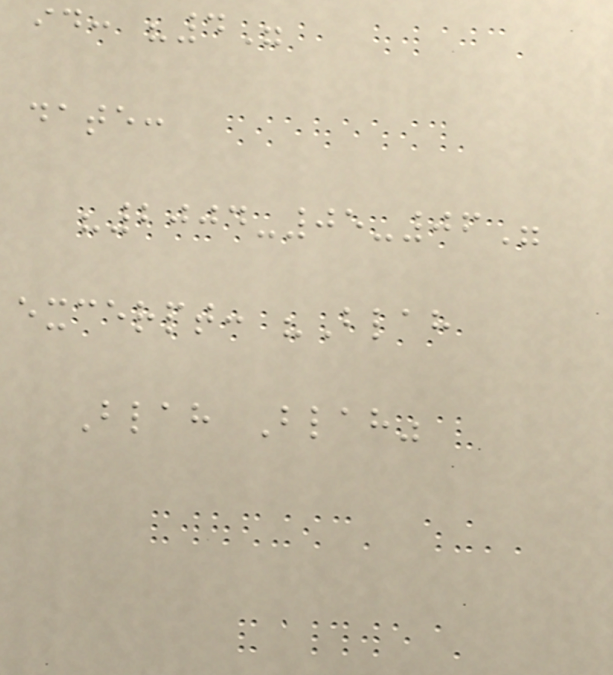id: "4"
date:
"2004-05-06"
excerpt: "Blah
Blah Blah"
